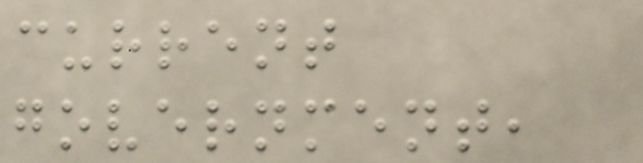current
government,
